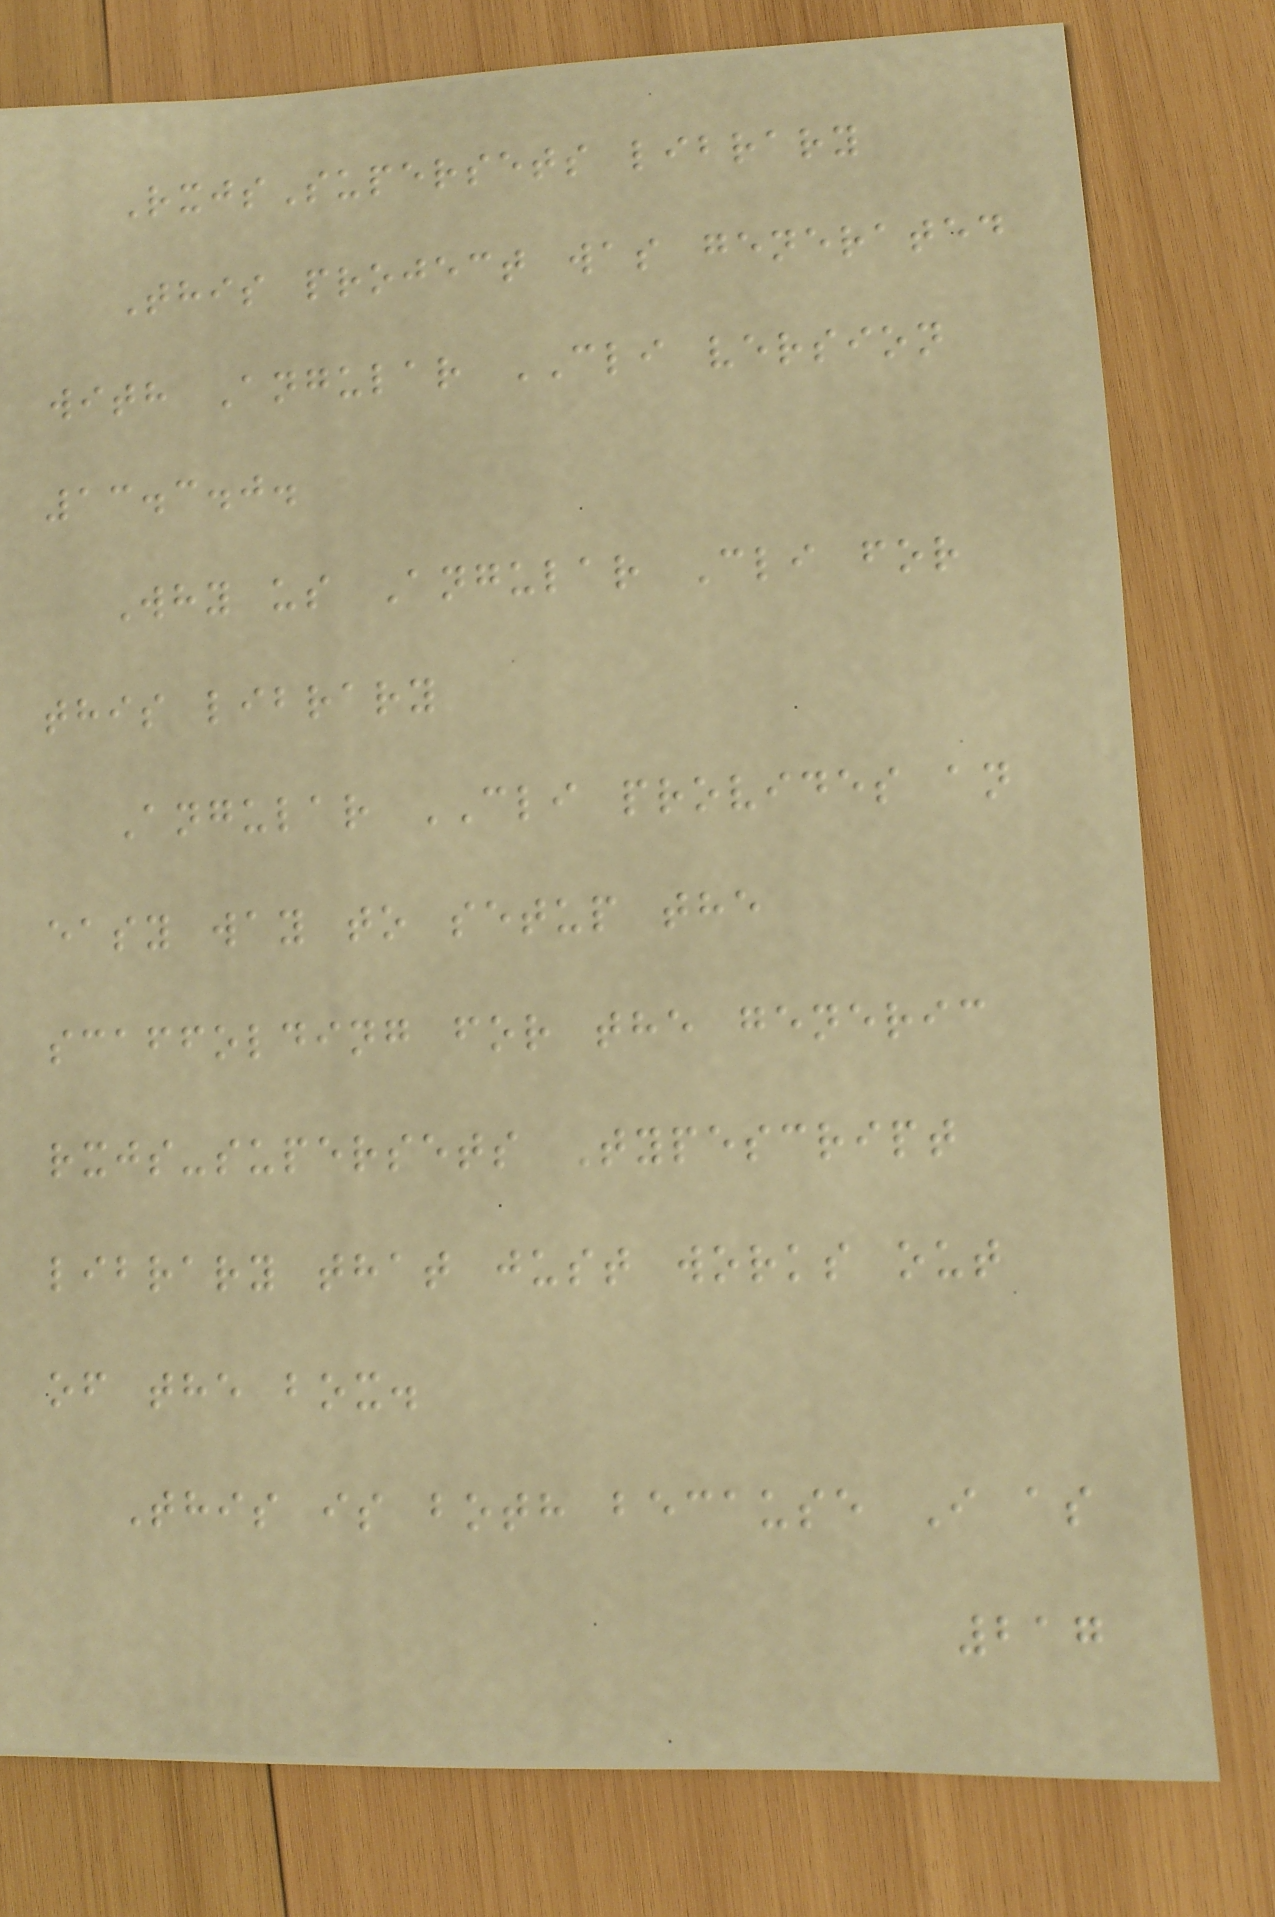RxjsSupersets library
This project was generated
with Angular CLI version
13.3.0.
Why us Angular Cli for
this library
Angular CLI provides an
easy way to setup the
scaffolding for the generic
rxjs-supersets Typescript
library that just works out
of the box.
This is both because I as
217
